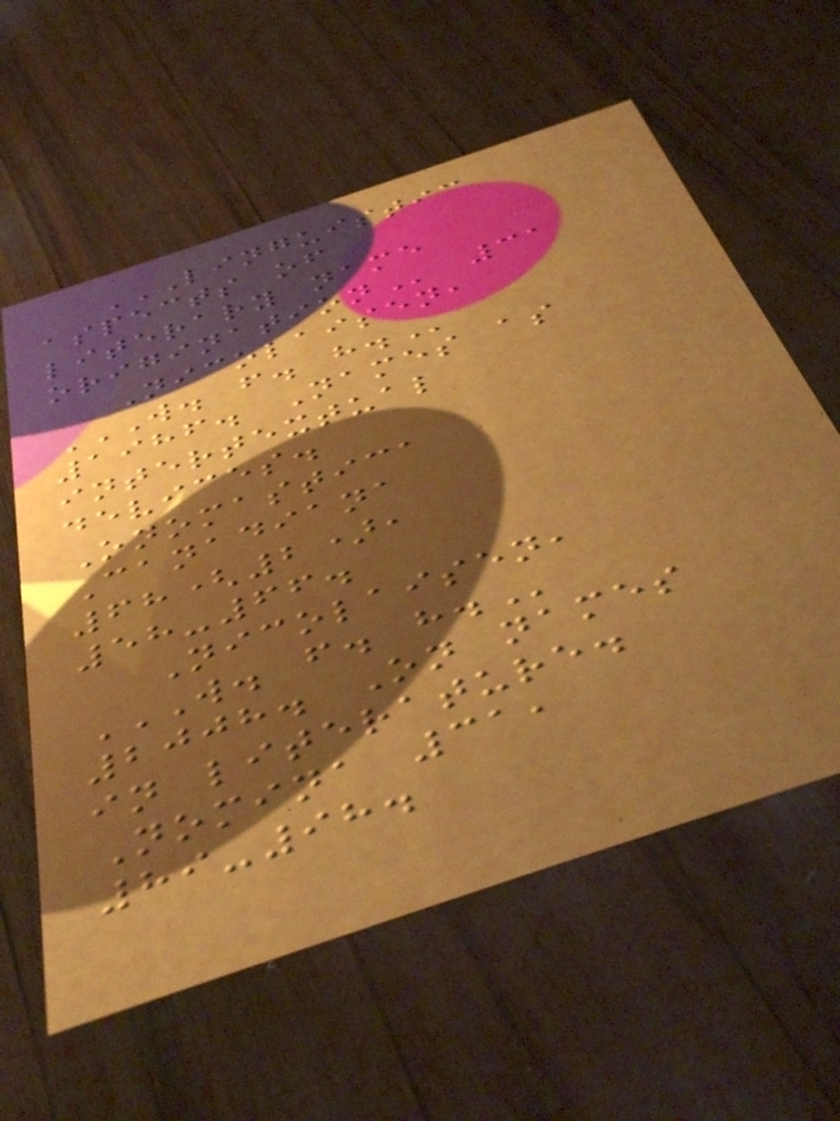LINGUISTIC
ASPECTS OF
LITERARY NAME
ORIGINATION 31
Nicolaisen,
W. F. H.
1986. Names as
intertextual
devices.
Onomastica
Canadiana
68(2),
58-66.
Nicolaisen,
W. F. H.
2008. On names
in literature.
Nomina 31,
89-98.
